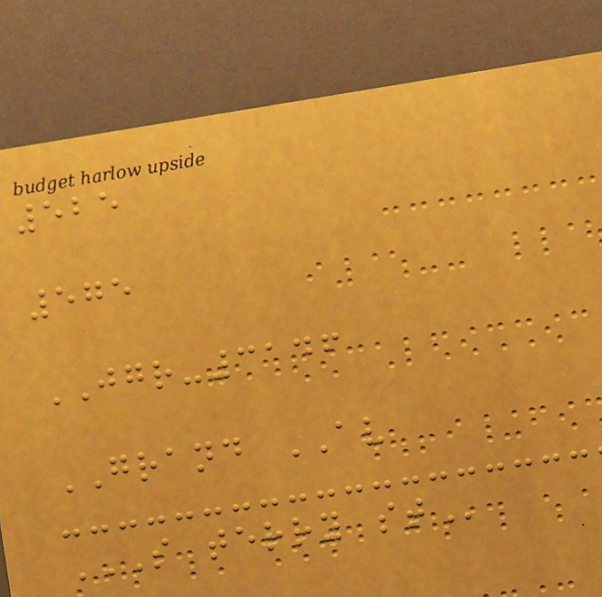525
575
JGR-3146
GRAND AV
S TERRY ST
